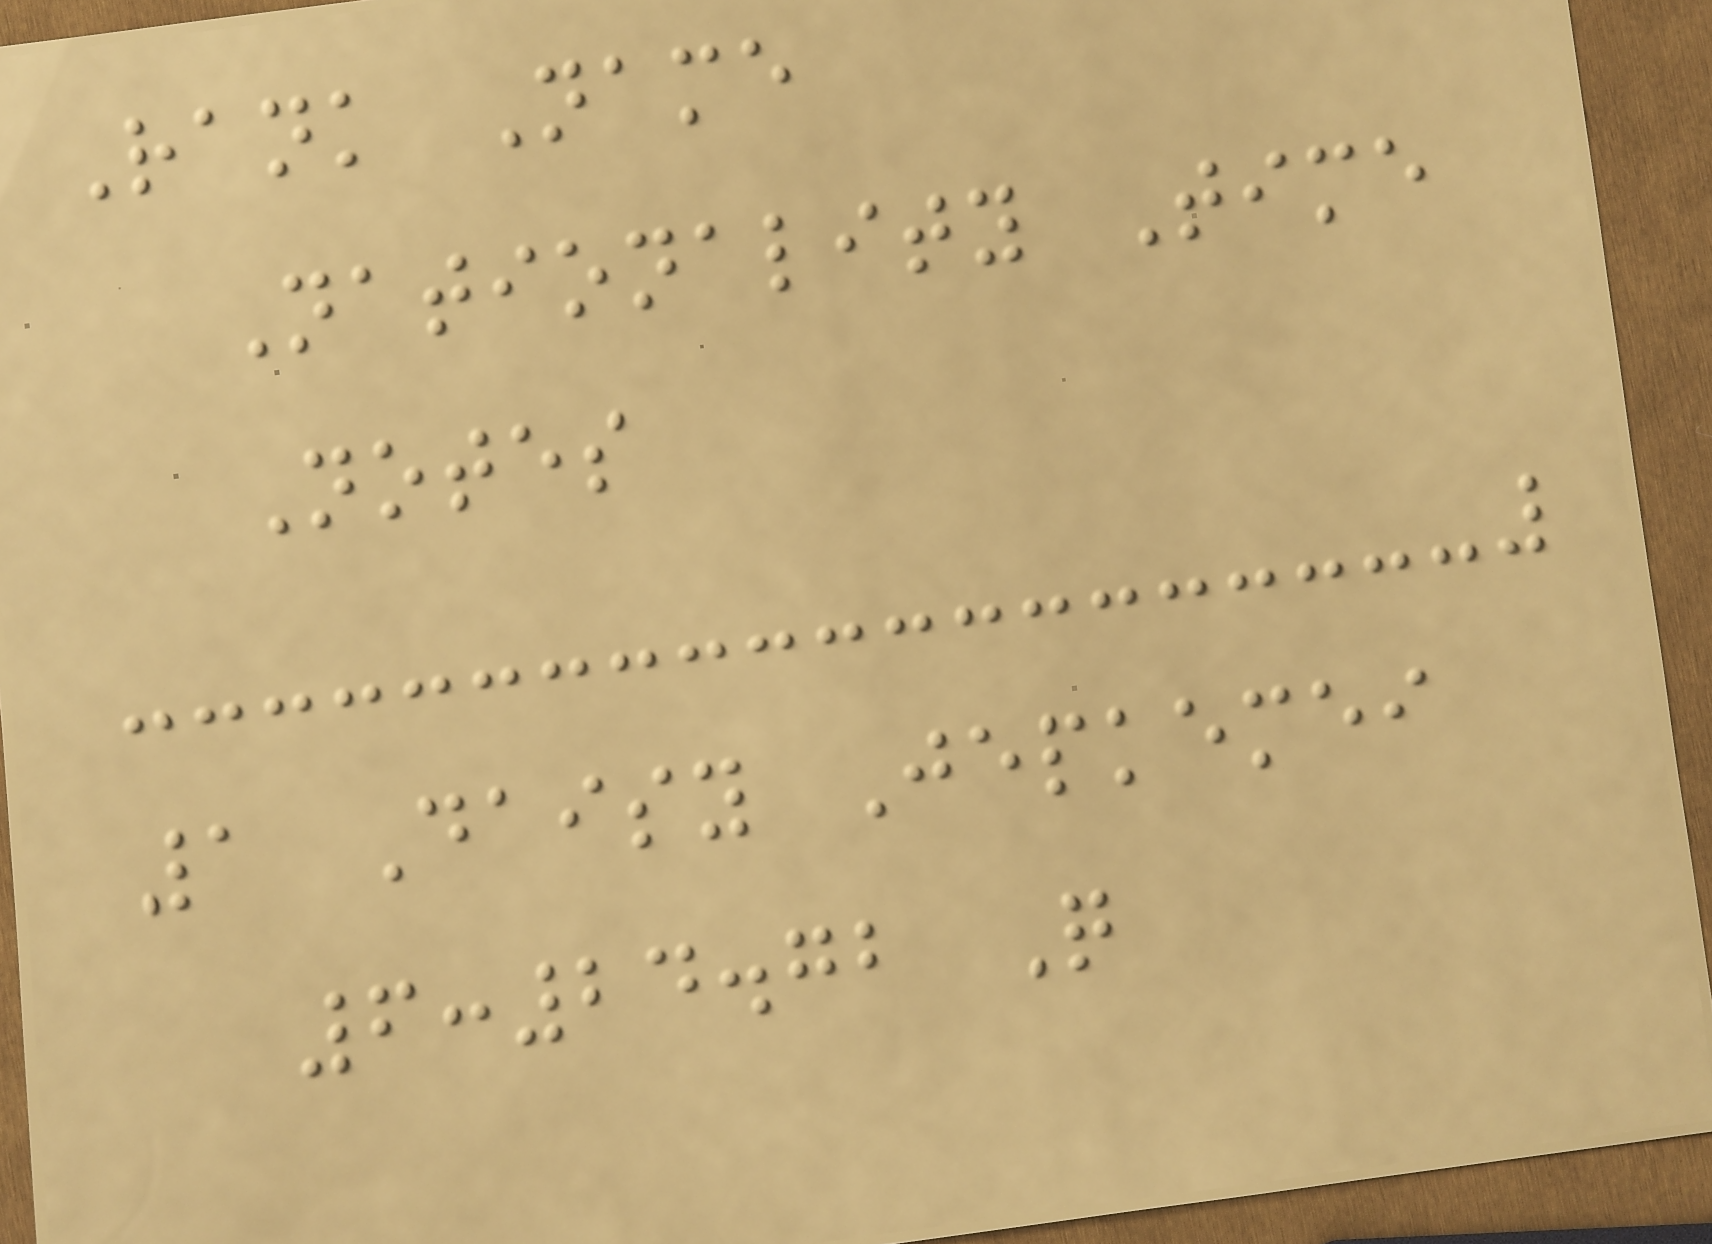Rank Name
Nationality Time
Notes
1 Daisy Jepkemei
6:24.72 Q
